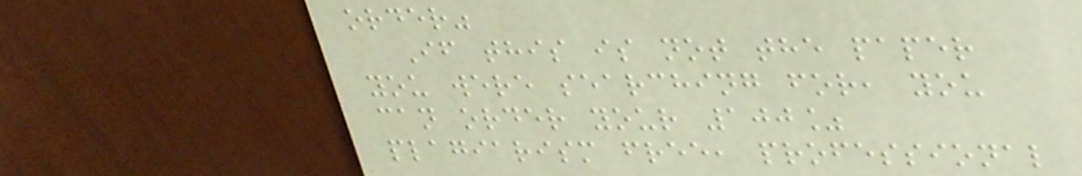order"
If this is not the paper
you were searching for, you
can order your 100%
plagiarism free, professional
